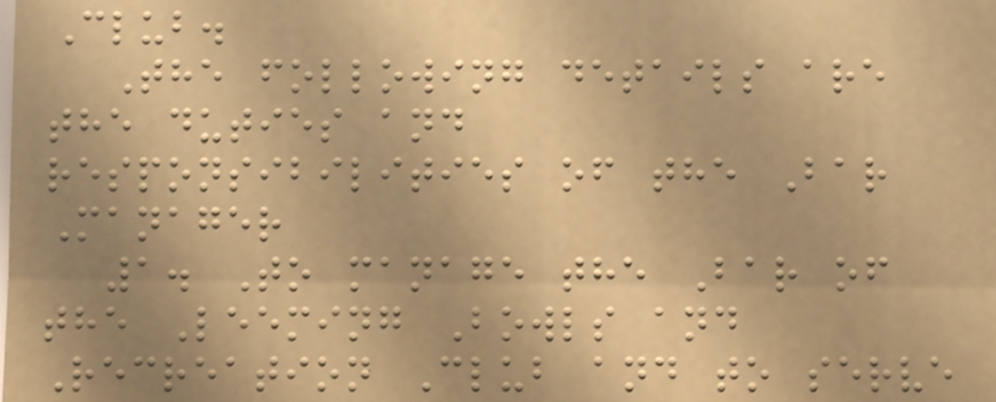Club.
The following details are
the duties and
responsibilities of the Bar
Manager
1. To manage the Bar of
the Leeming Bowls and
Recreation Club and to serve
